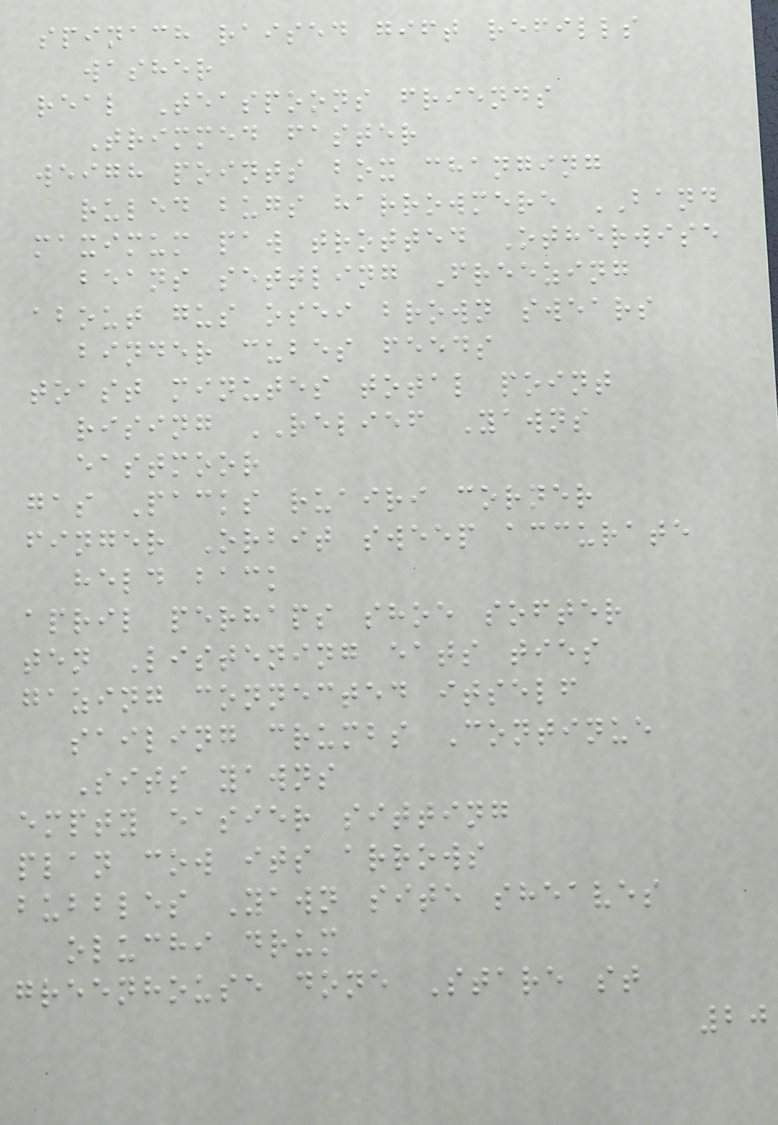spinach raised gift refills
washer
real Teaspoons friends
Trimmed faster
weigh points box changing
ruled bugs harrowmere BAND
maximum paw trotted Otherwise
beans settling Freezing
about gus osei brown swears
binder cubes feeds
toast minutes total point
rising RELIEF Yawns
eastmoor
gas Packs ruairi corner
finger Orbit sweep accurate
held back
april perhaps shoe softer
ten Listening eats ties
gazing connected itself
sailing crumbs Continue
Sits yawns
empty easier sitting
plan cow its arrows
bubbles Yawn site sheaves
oluchi drum
greenhouse done Stare st
20
